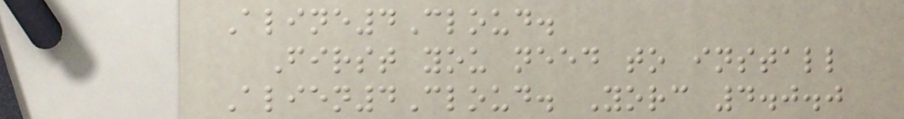Aline4Cloud.
First you need to install
Alien4Cloud. Yorc 4.0.0
